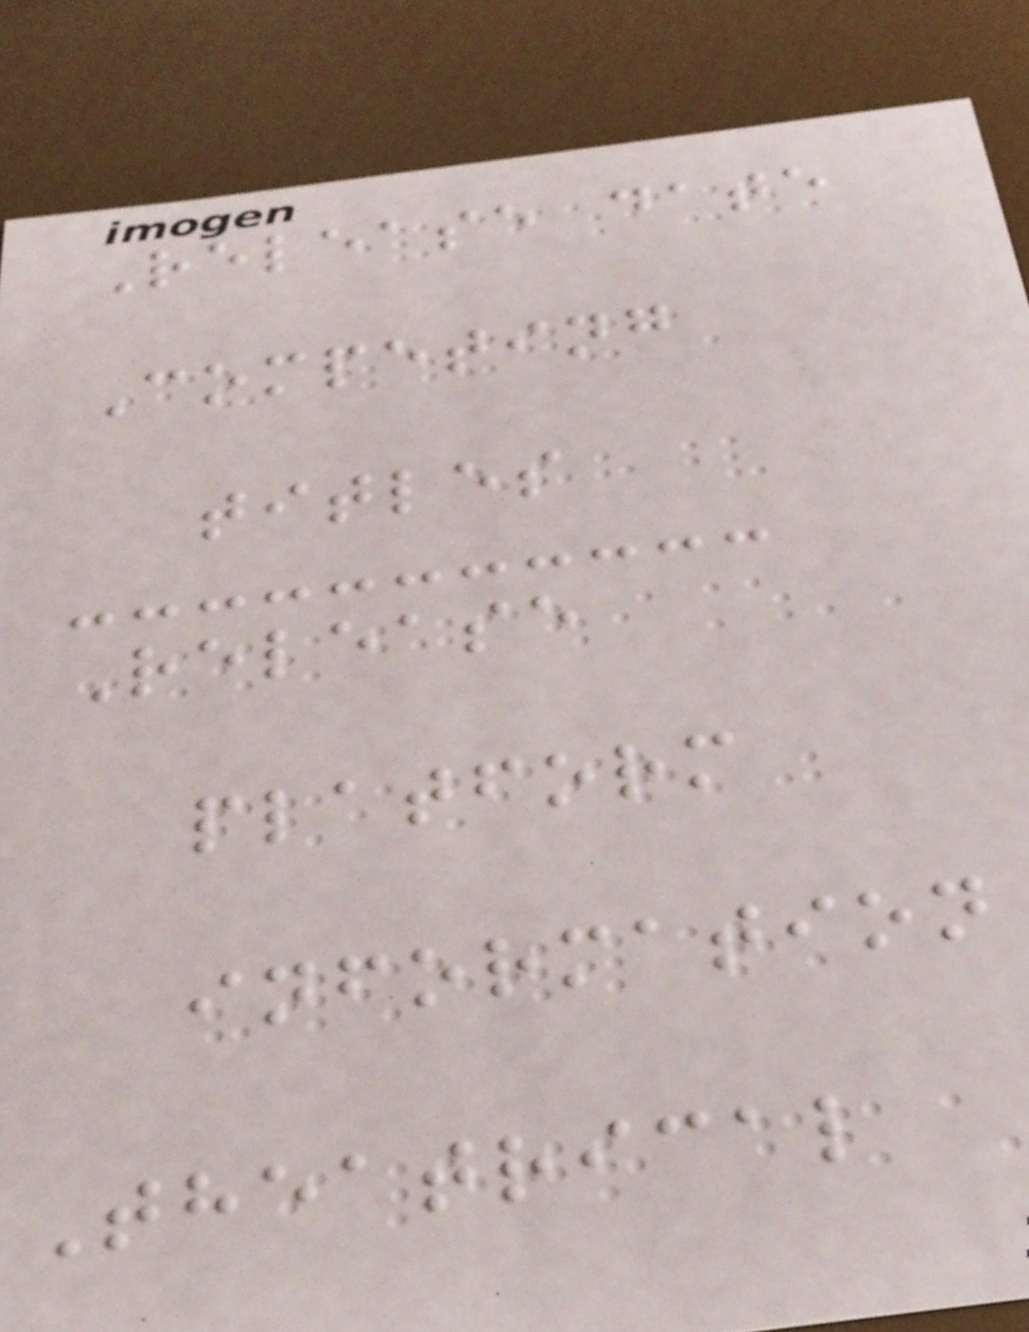Release date
Competing
titles
Release
platform
information
Theatrical
